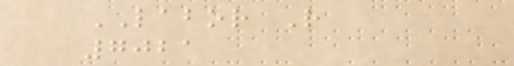LABOR R
7021
